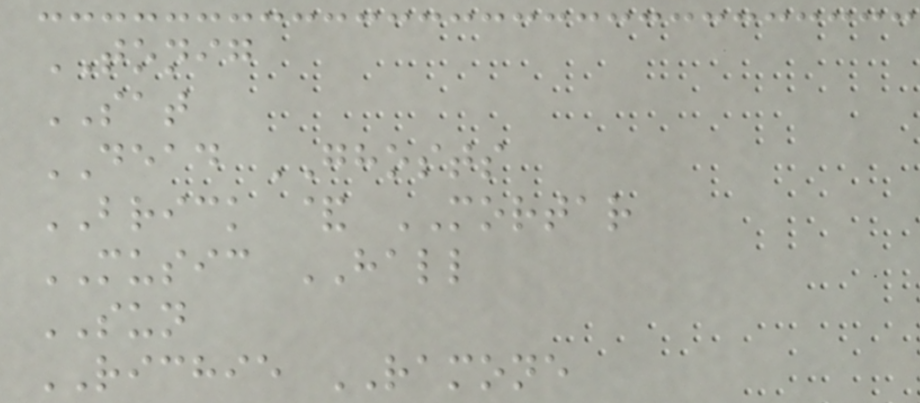TONIG
SAT
DEAD GHOSTS
BRICK & MORTAR
MUSIC HALL
SUN
RICHIE RAMONE
